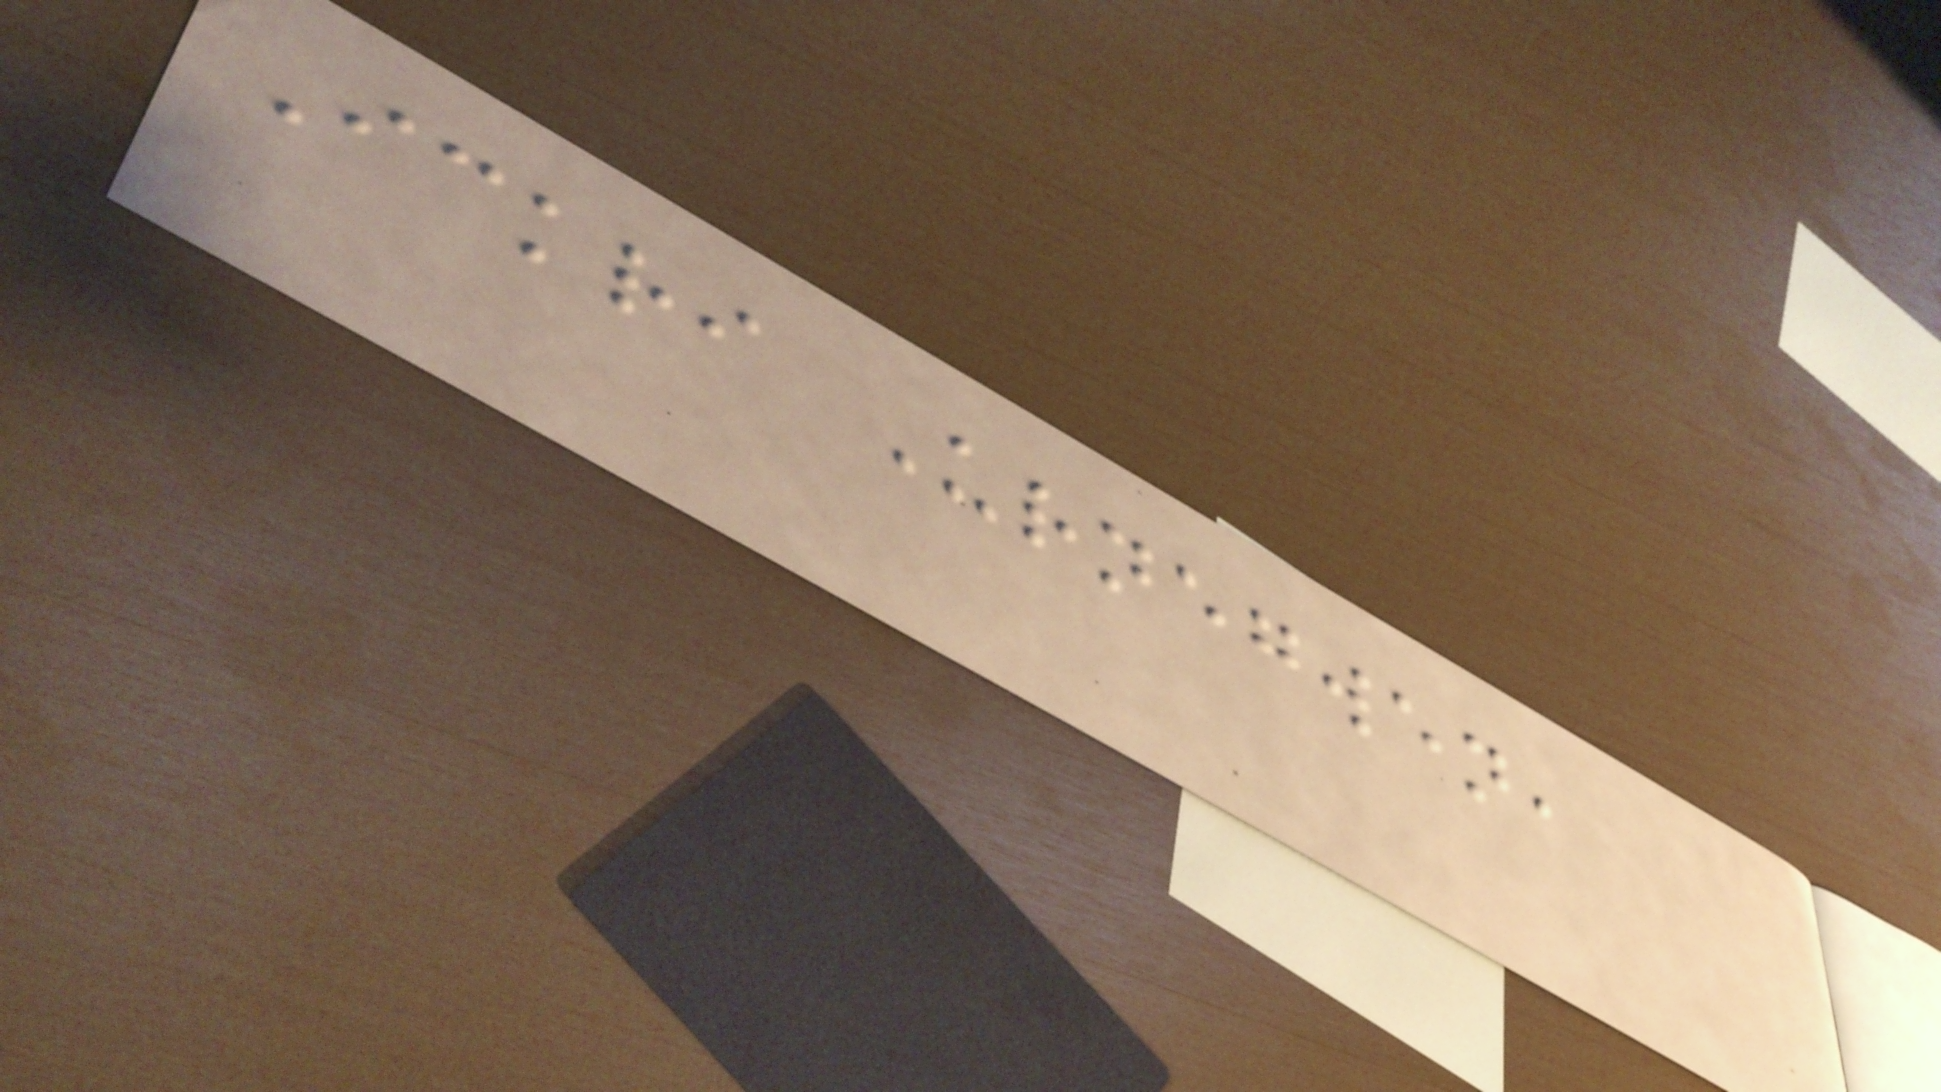Ickri Urnegwen,
